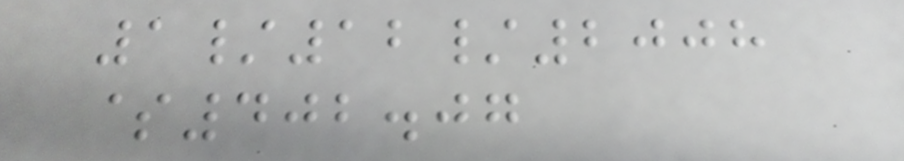1/12/2008
$402.07
